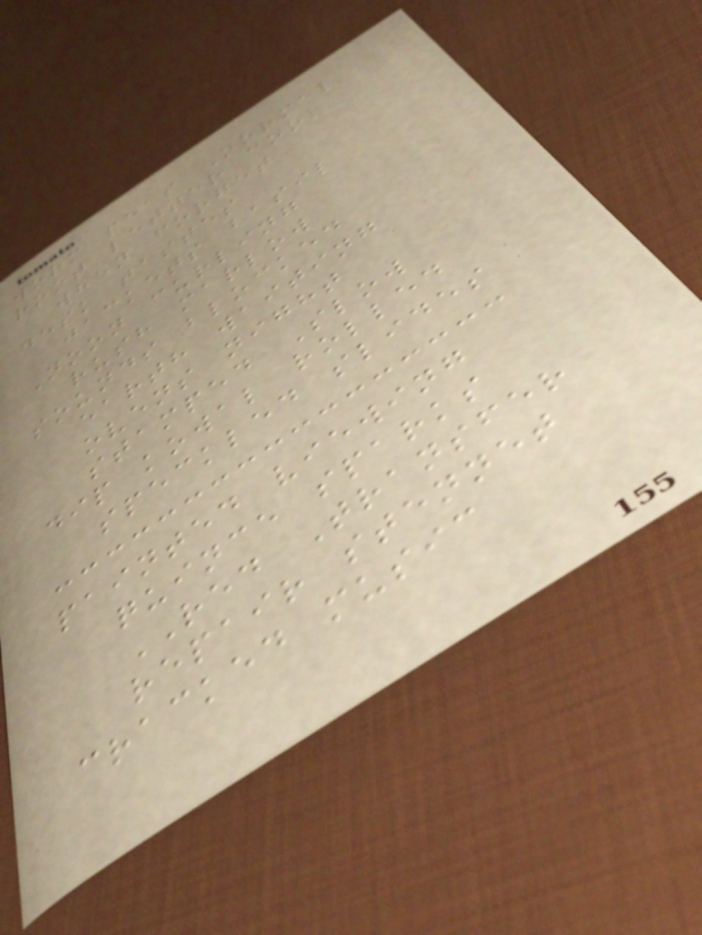worm peas Normal
root letter cool
when forget
desk tastes
jackets basil
Noon curling
rush marlow
sounds blocked
earth waiting
ovens night
stamped Slow
dip kowal rolled
speckled slides
painted viewing
quince sparks
RED Transfer
repair stennet
cracked music
